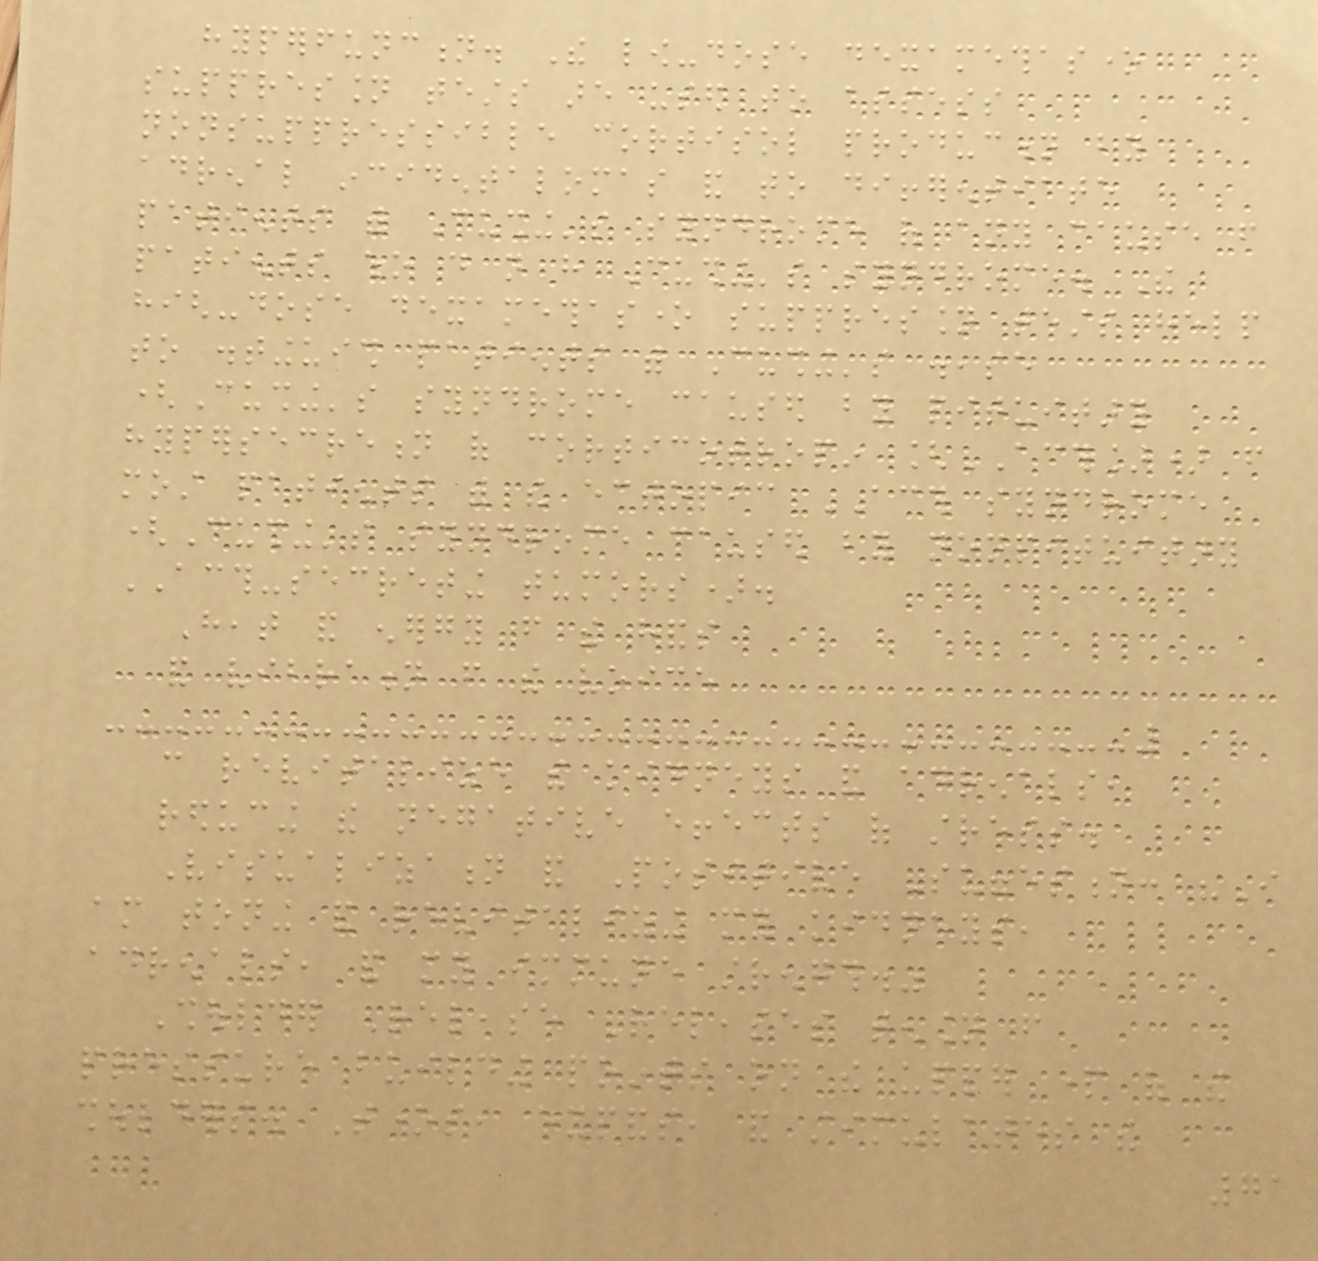hyperfunction. The low-dose dexamethasone
suppression tests are used to assess
nonsuppressible cortisol production by
adrenal incidentalomas and to differentiate
patients with Cushing's syndrome of any cause from
patients who do not have Cushing's syndrome. The
high-dose dexamethasone suppression tests help
to distinguish patients with Cushing's disease
(Cushing's syndrome caused by pituitary
hypersecretion of corticotropin [ACTH]) from
most patients with the ectopic ACTH syndrome
(Cushing's syndrome caused by nonpituitary
ACTH-secreting tumors).
Heat and energy from the hands
and vibration from the voice
can revitalize the kidneys and adrenals,
reducing the negative effects of stress.
Visualization and Positive Suggestion: "I
am toning and revitalizing my kidneys,
adrenals, and my immune strength."
Shoulder Release Releases tension from
pressure building points on the upper part of the
shoulders. Tones, expands, and stimulates the
71
